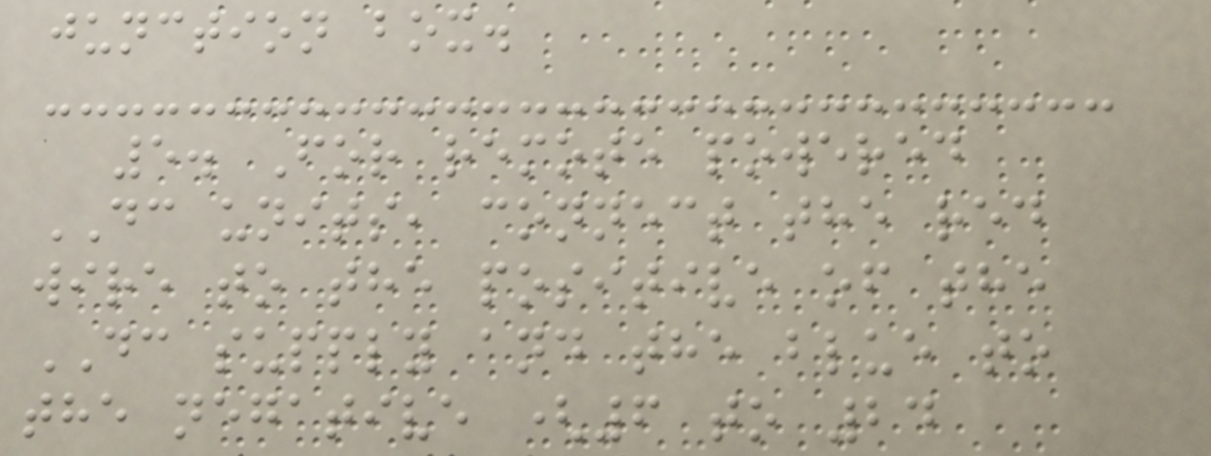junction box.
5. For remote powered
DC units, connect the red
wire to the positive of the
DC supply and the blue to
the negative (6 to 24
